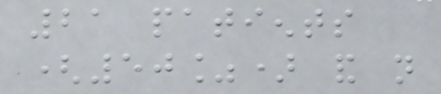21 patients
(50%) and not
